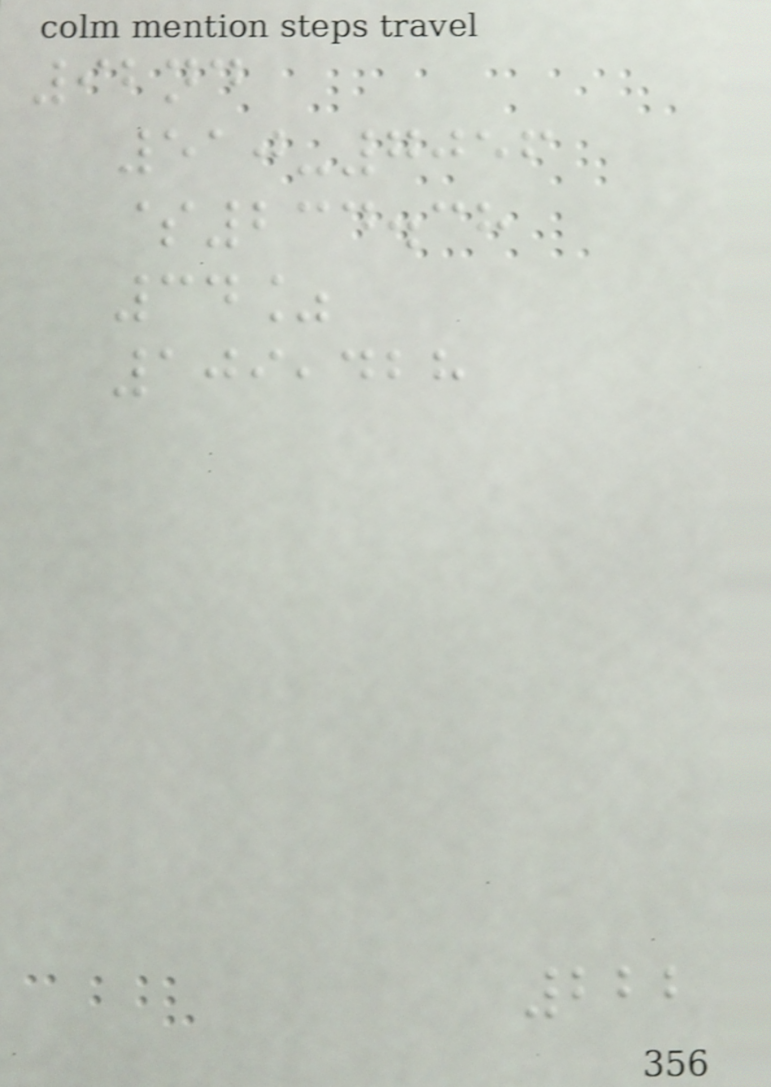92nd
510-7056
$234.38
34%
109,428
222
